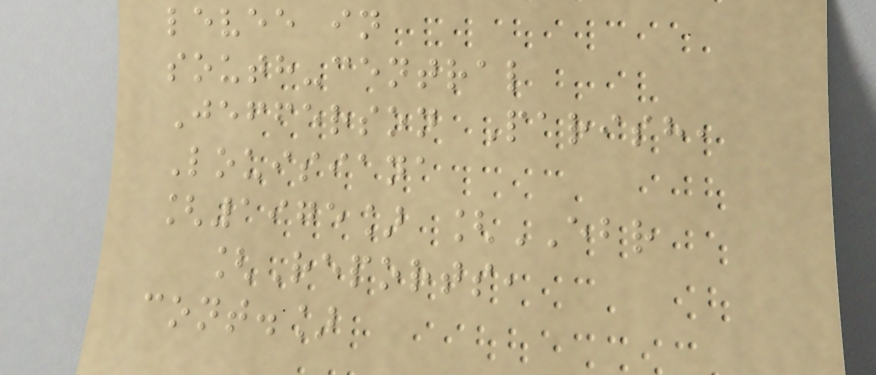levee in
south-central
Jefferson Parish,
Louisiana
[1975] [EBR
[Reports,
cont.]
